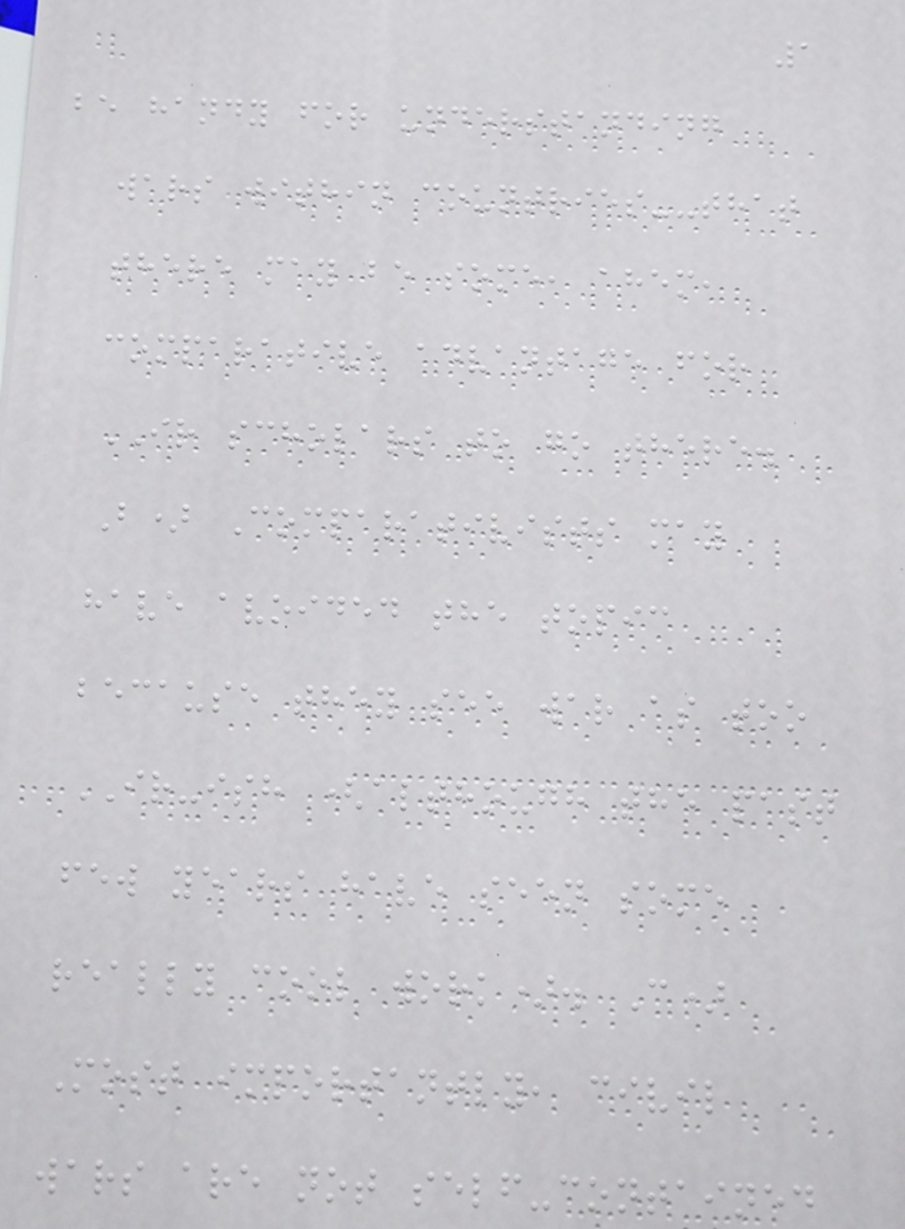1
be handy for understanding
wars within countries--that
there may be some, ahem,
comparative advantage for
IR scholars to go there.
B) Comparativists may
have avoided the topic
because they see war as too
IR-ish (although the past
few years have seen some
really cool work). C)
Most importantly, civil
wars are not self-contained
